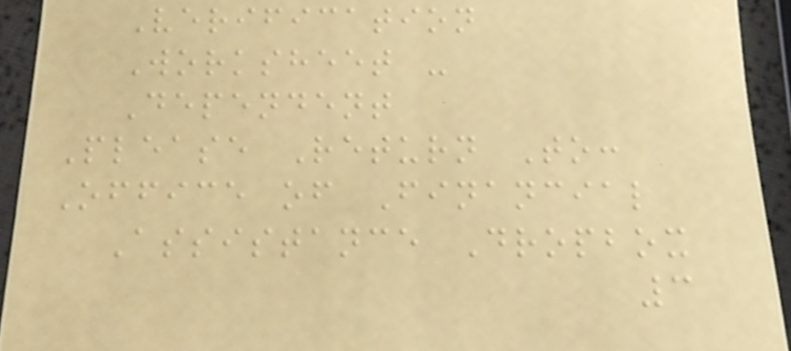Verification
Worksheet -
Dependent
Please Return To:
Office of Financial
Assistance Dropbox
3
